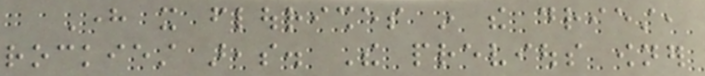Here it flourishes in the driest,
rockiest areas. The previous owner
